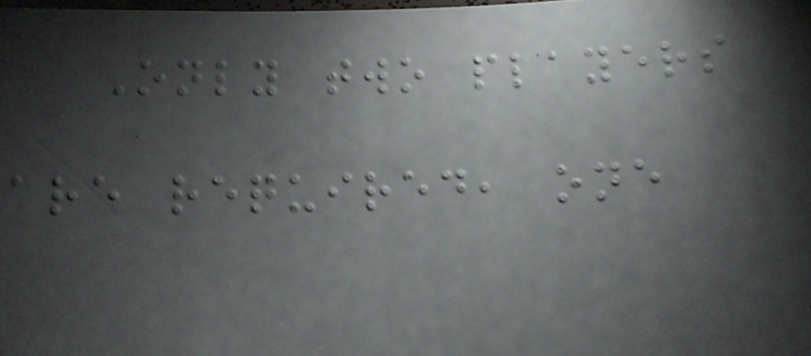Only two players
are required, one
